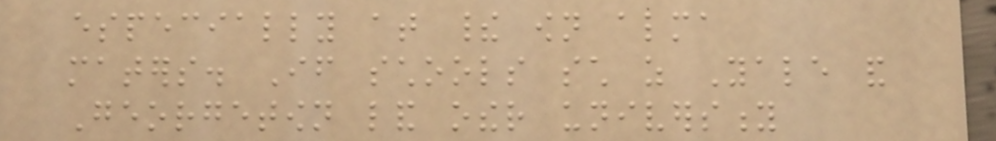especially at their own alma
maters. If schools such as Yale and
Georgetown land other university
